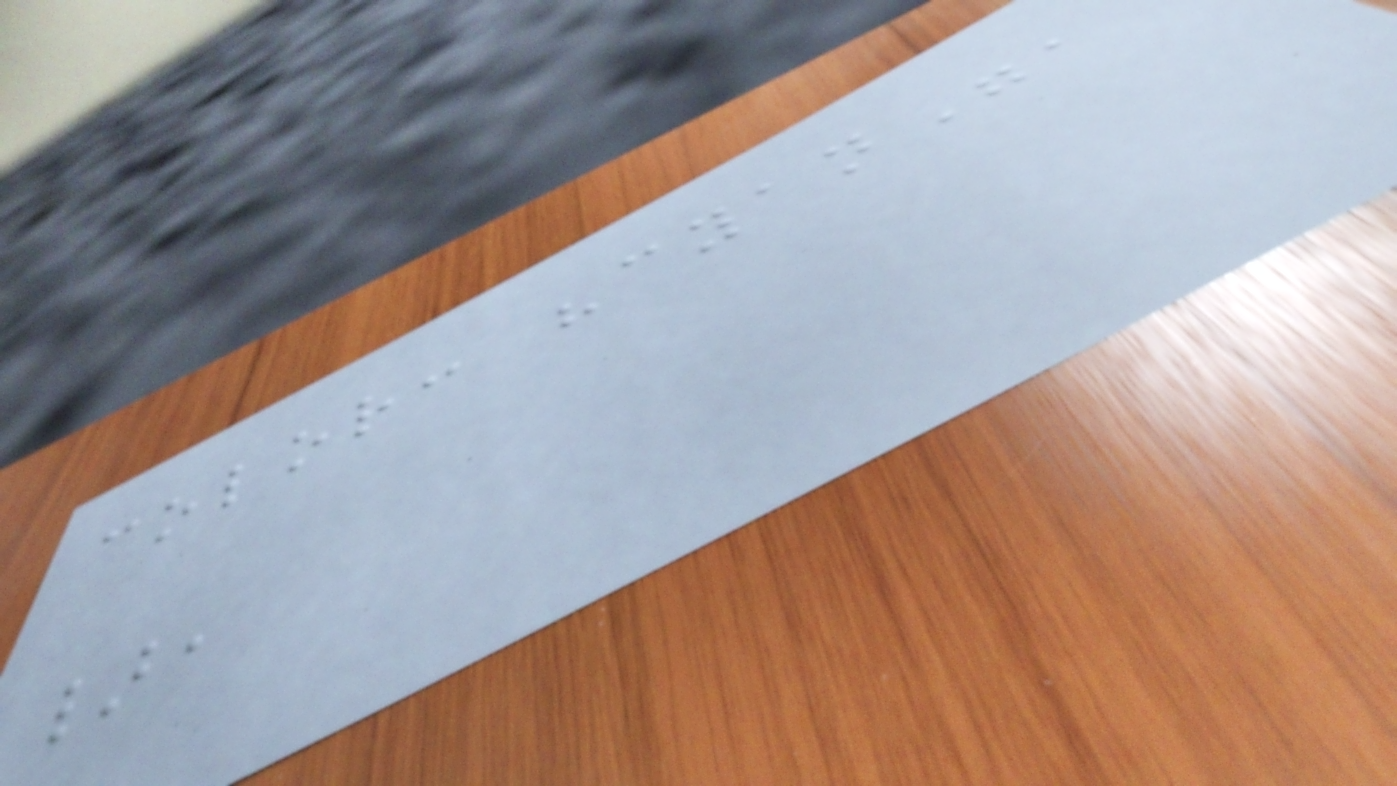color: "cyan",
},
